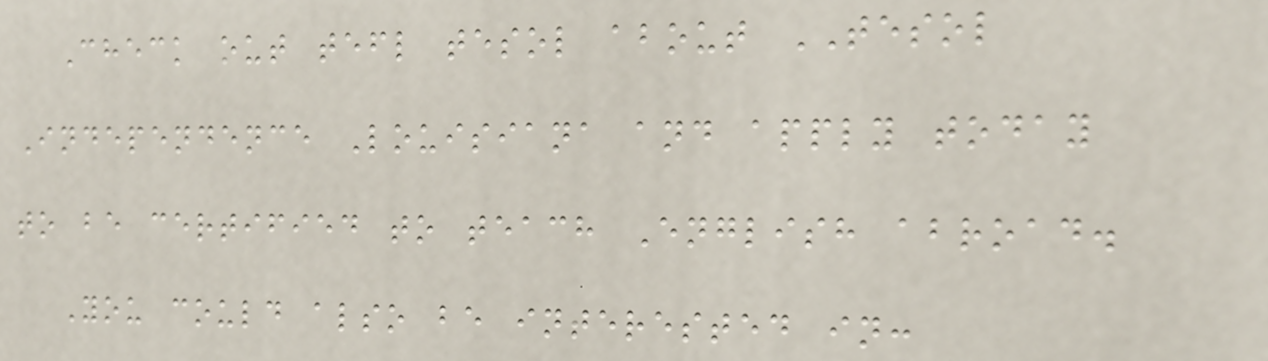Check out tefl tesol about TESOL
Independence Louisiana and apply today
to be certified to teach English abroad.
You could also be interested in:
